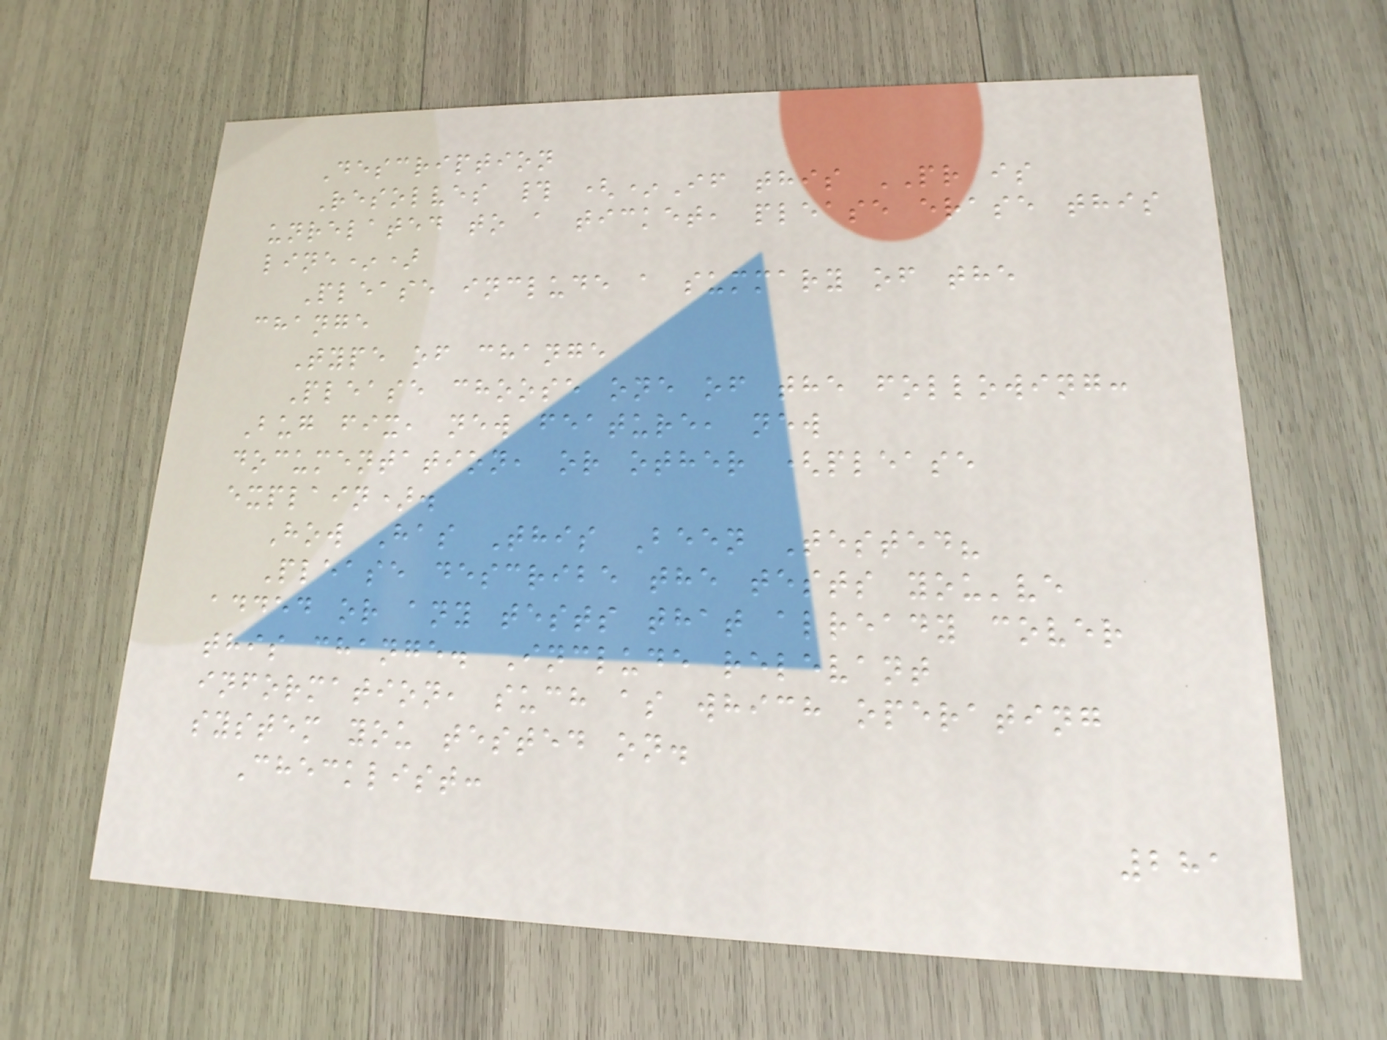Description
Resolves # (*If this PR is
unrelated to a ticket, please erase this
line*)
Please include a summary of the
change
Type of change
Please choose one of the following:
Bug fix, new feature, new
documentation, or other (please
explain).
How Has This Been Tested?
Please describe the tests you've
added or any tests that already cover
this change. Include relevant
information, such as which operating
system you tested on.
Checklist:
281
